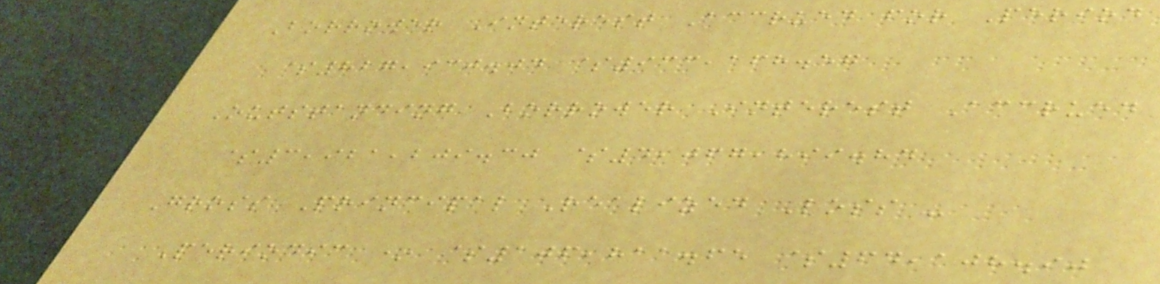Borrower Interest Accrued for Period
$827,930.04 $933,168.57
Outstanding Borrower Interest Accrued
$3,921,209.30 $4,067,899.84
Gross Principal Realized Loss -
Periodic * $106,811.65 $64,108.90
